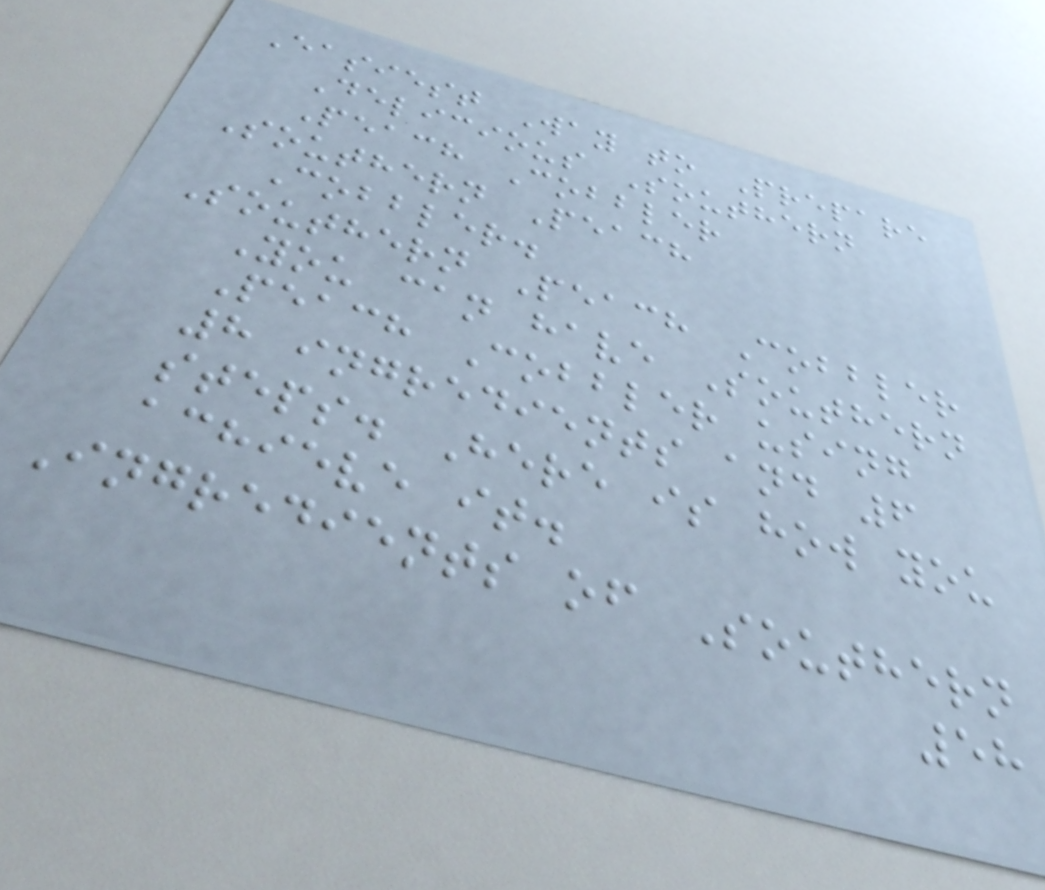Easiest Way to Prepare
Delicious Southern
Peach Cobbler
Southern Peach
Cobbler.
Southern Peach Cobbler
You can have Southern
Peach Cobbler using
8 ingredients and 6
steps. Here is how you
achieve it.
Ingredients of Southern
58
